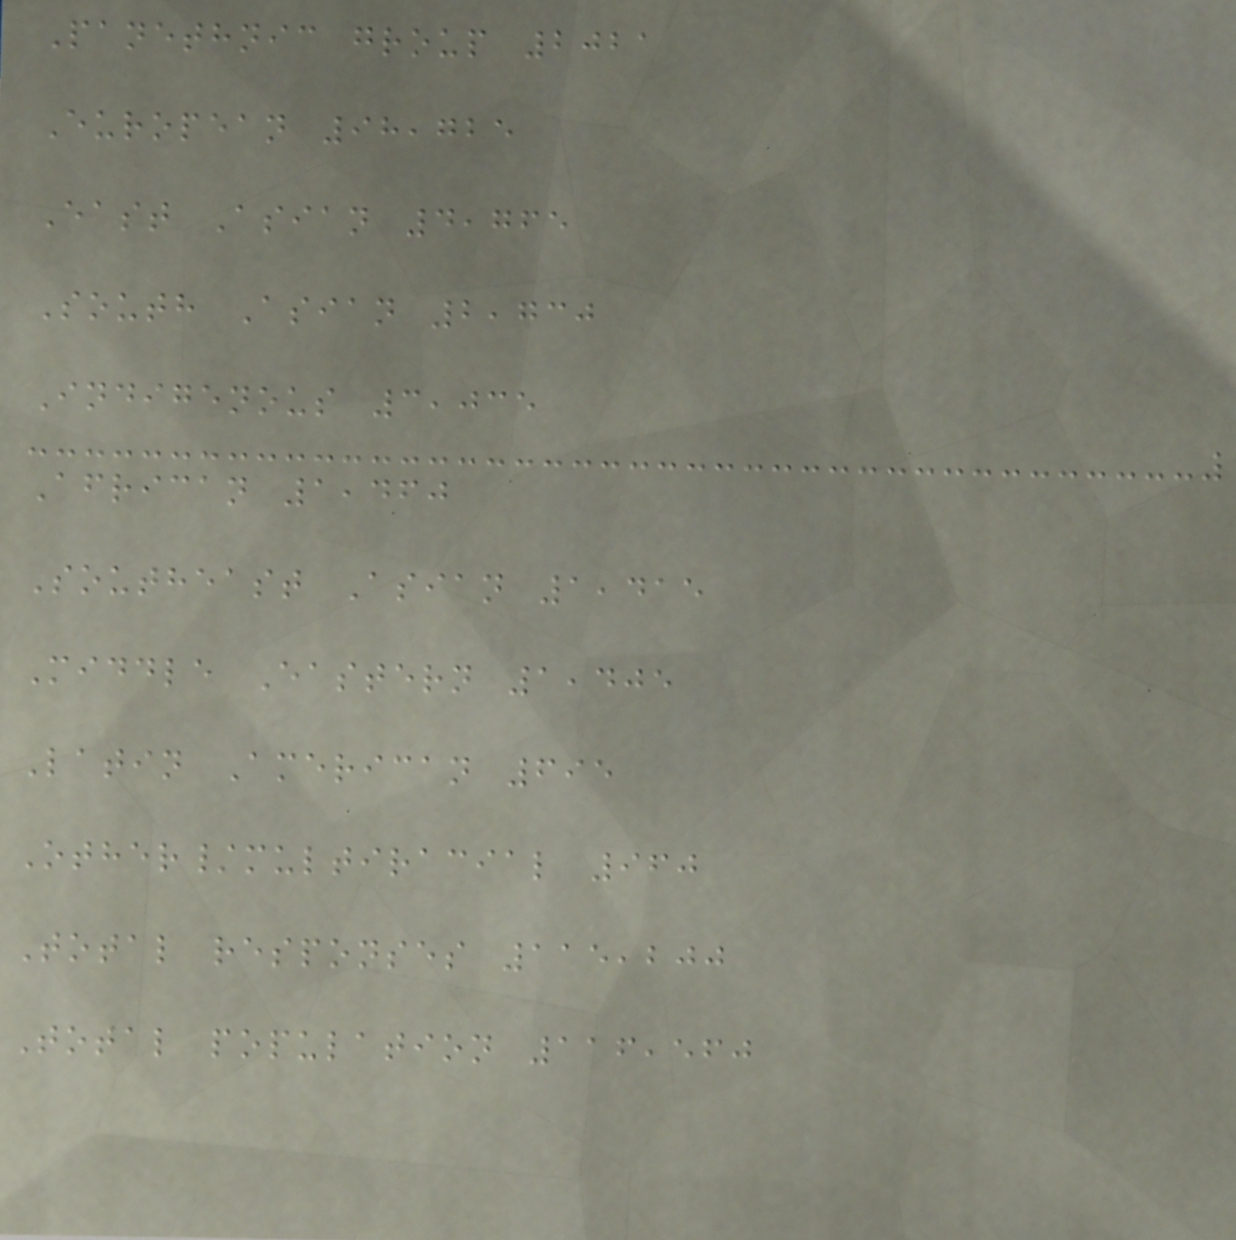Panethnic group 2021
European 98,725
East Asian 4,765
South Asian 2,730
Indigenous 3,035
African 1,460
Southeast Asian 1,415
Middle Eastern 1,405
Latin American 695
Other/multiracial 960
Total responses 115,200
Total population 116,560
